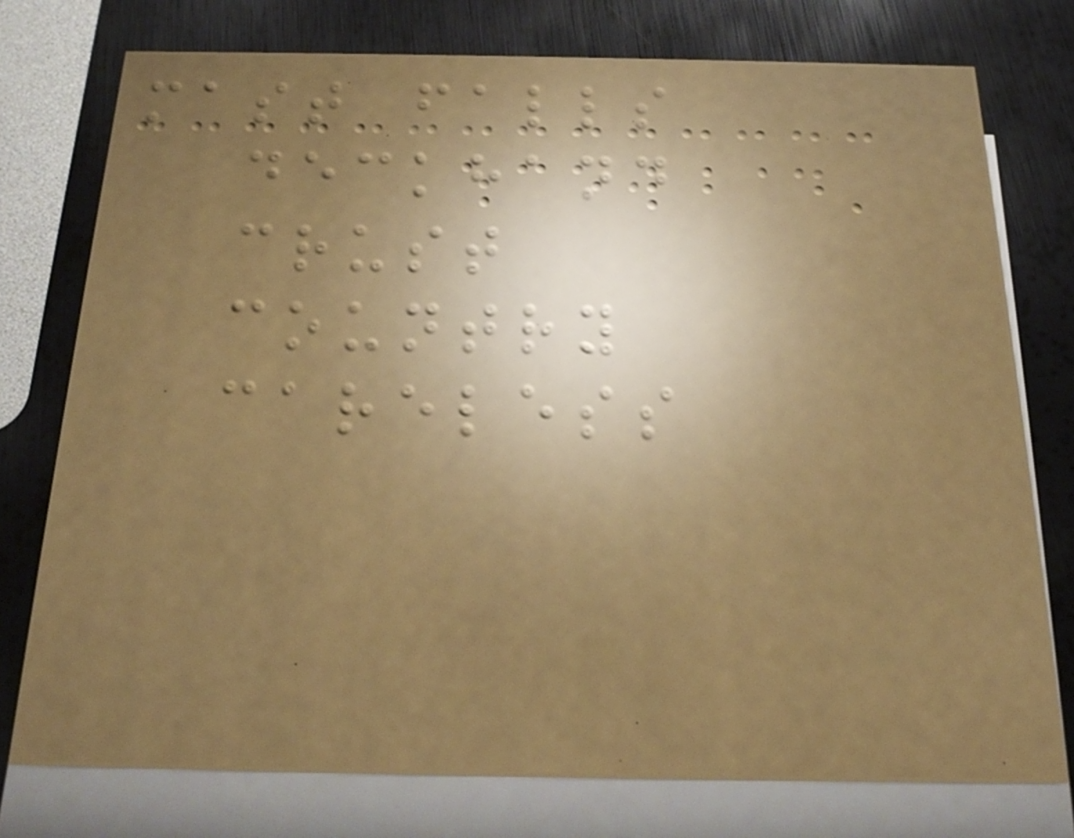mast falls
deckhand
crust
country
careless
